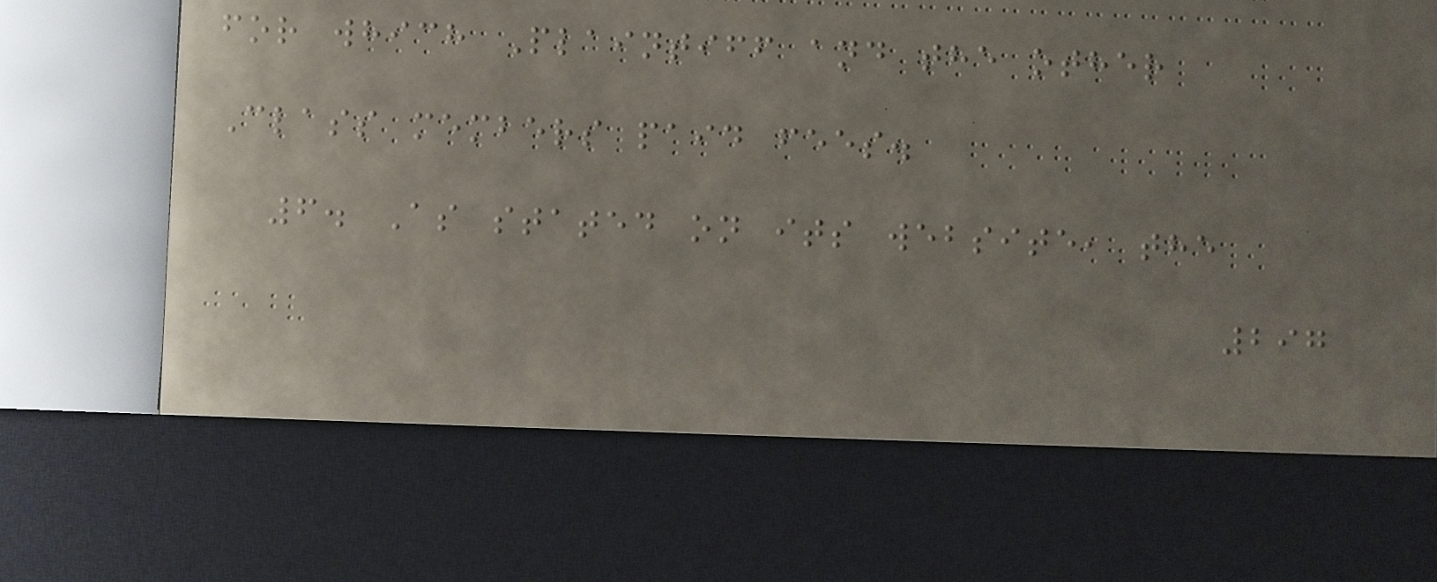for which Plaintiff and the other
Class members paid fees.
6. As stated on its website, the
297
